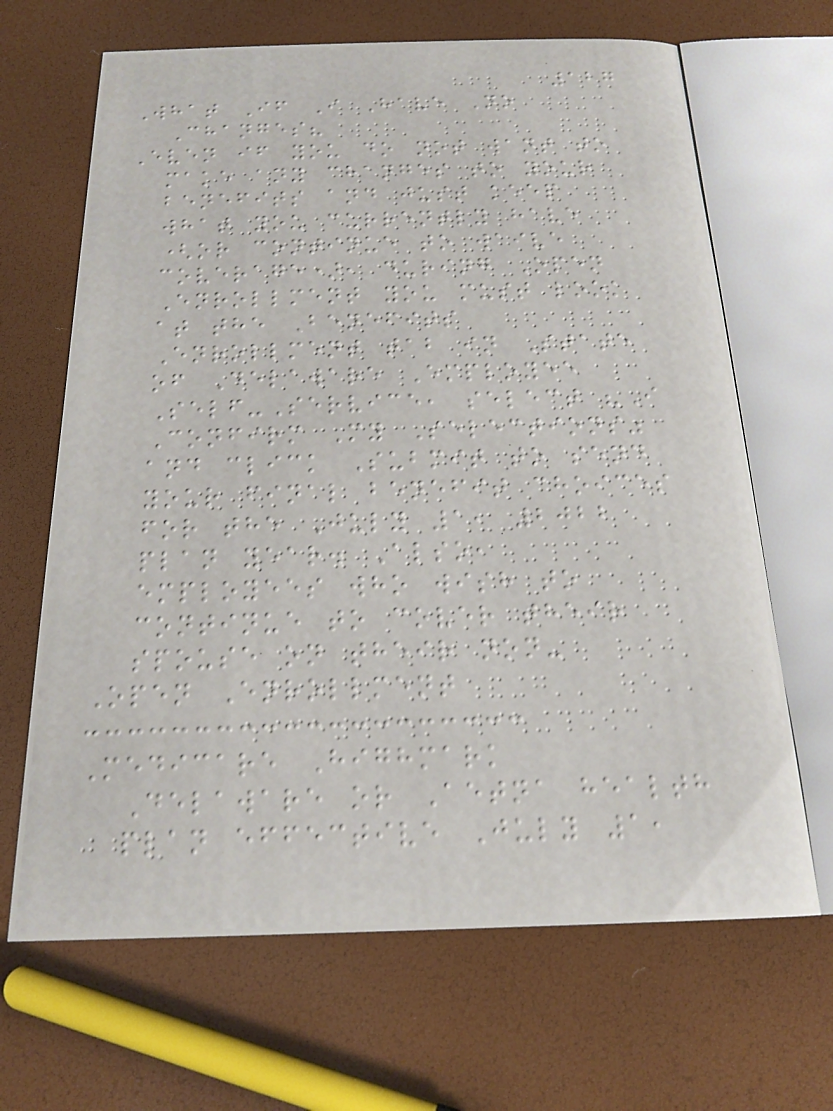127
What If I Have No
Changes?
Even if you do not want to
make any changes to your
benefits and just keep
what you currently have
(or continue to waive
coverage), during Open
Enrollment you must look
at the Benefits
Enrollment tab in State
of Delaware Employee
Self-Service, select "I
Confirm My Selections"
and click Submit to send
your final benefit choices
for the July 1, 2022
plan year. Also,
employees who wish to
continue to cover their
spouse on their non-
Open Enrollment
Medicare Highmark
Delaware or Aetna health
plan effective July 1,
